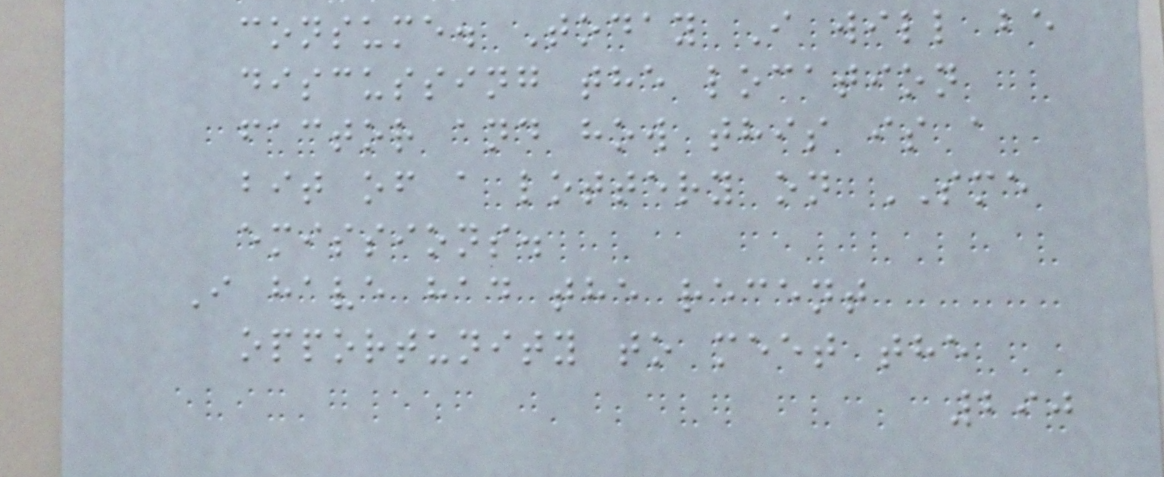consume. Today I will be
discussing the location
factor and how this is a
bit of a lottery on SME
emissions.
I have had the recent
opportunity to meet the
290
